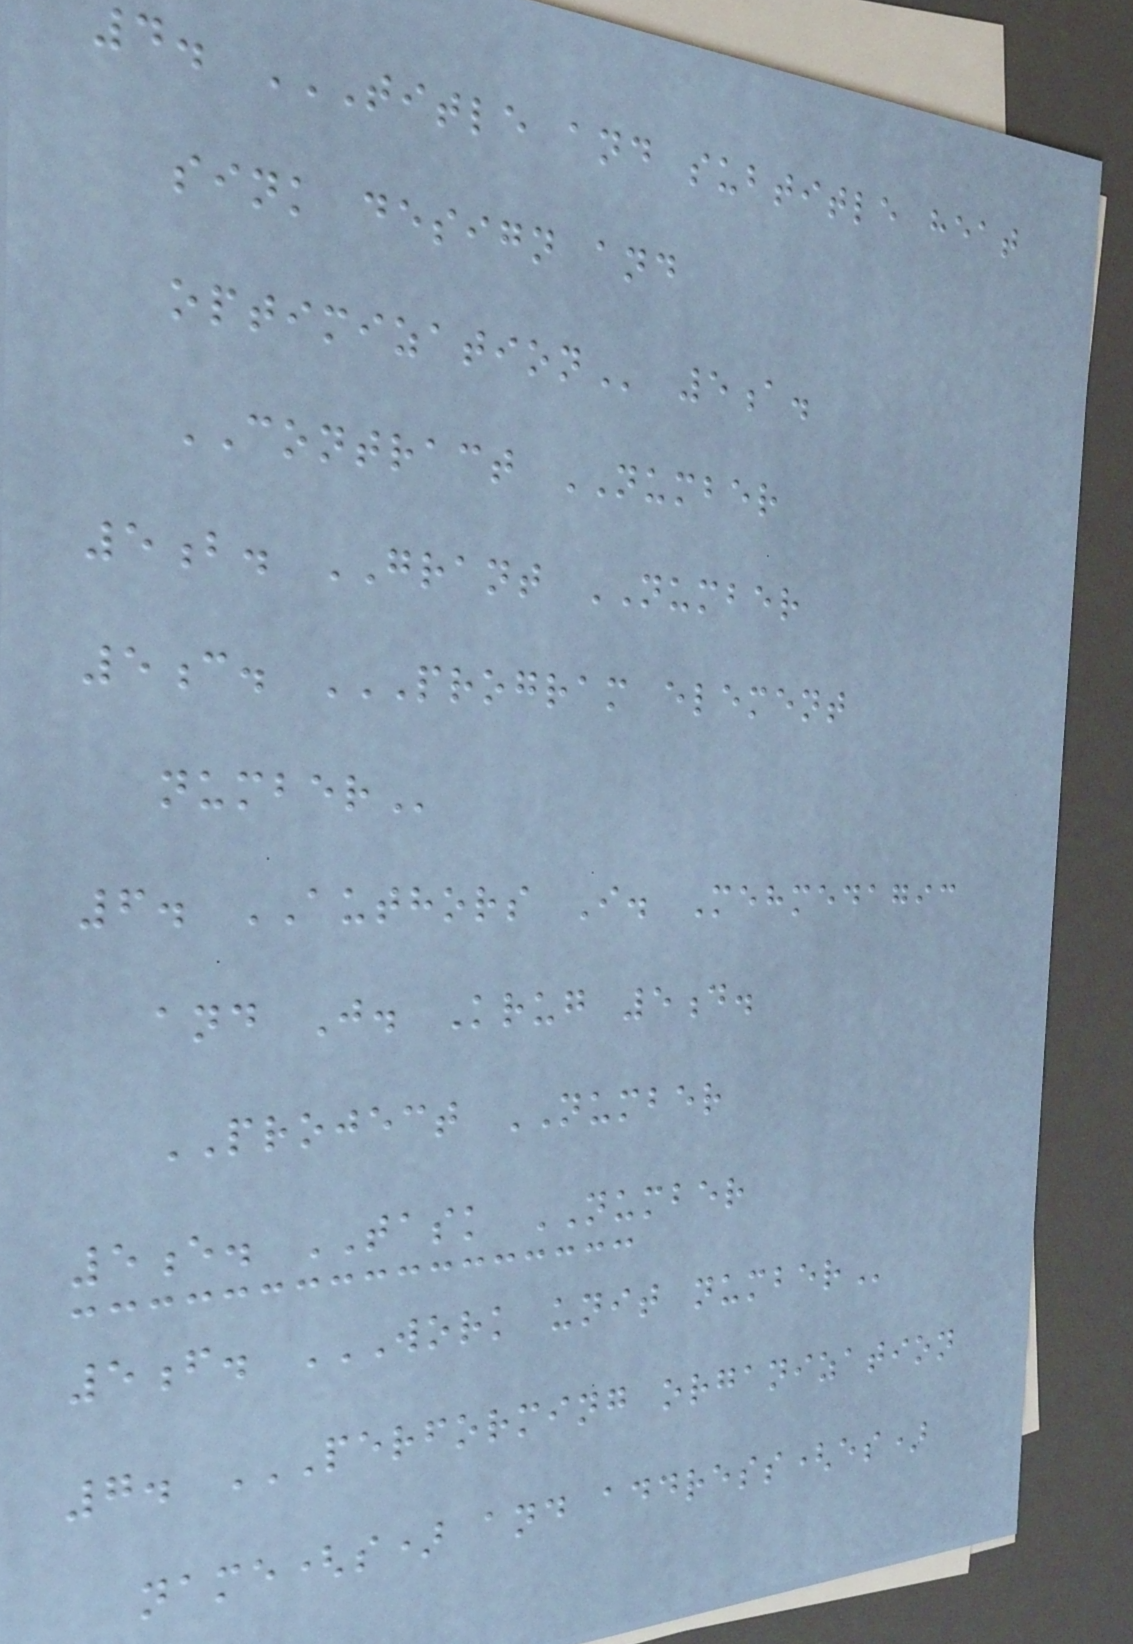4. TITLE AND SUBTITLE HEAT
SINK DESIGN AND
OPTIMIZATION 5a.
CONTRACT NUMBER
5b. GRANT NUMBER
5c. PROGRAM ELEMENT
NUMBER
6. AUTHORS I. Mehmedagic
and J. Krug 5d.
PROJECT NUMBER
5e. TASK NUMBER
5f. WORK UNIT NUMBER
7. PERFORMING ORGANIZATION
NAME(S) AND ADDRESS(ES)
